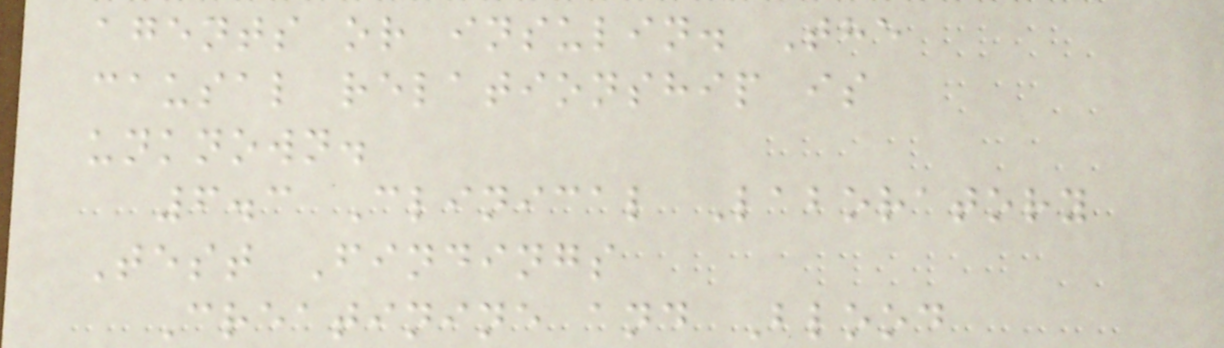agents or insulin. The
causal relationship is
unknown.
6.3 Clinical Laboratory
Test Findings
Creatinine and Blood
